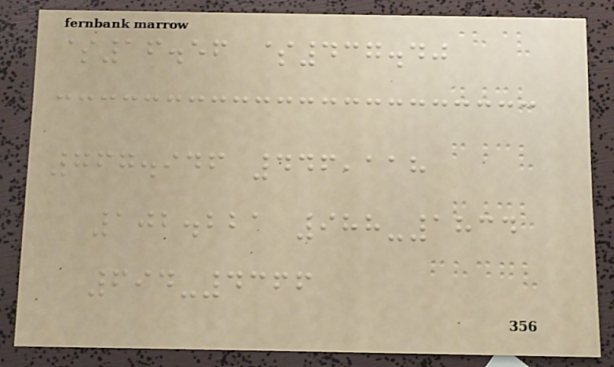$16.56 $437.40
767.946 446,118
102.221 988-1834
694-4366
